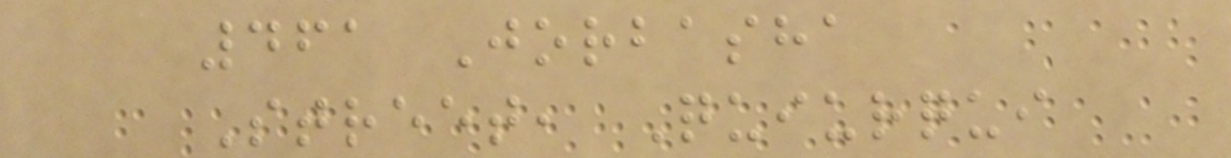461 Jorbasha
Street, Quiurqui
